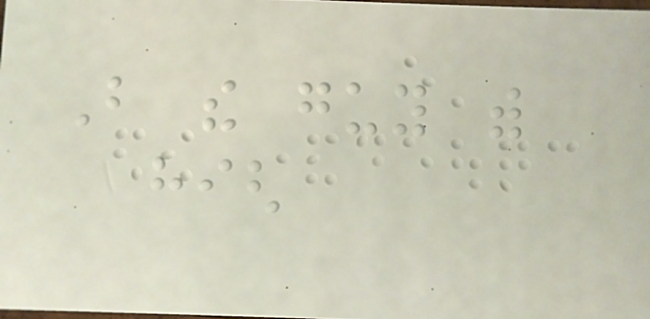But the guy with
high
